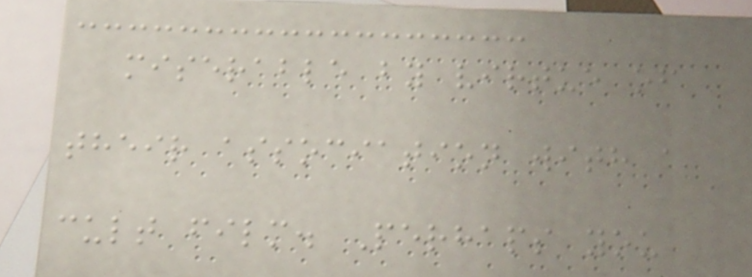miserable by virtue of
their association with a
cult film. Perhaps you
